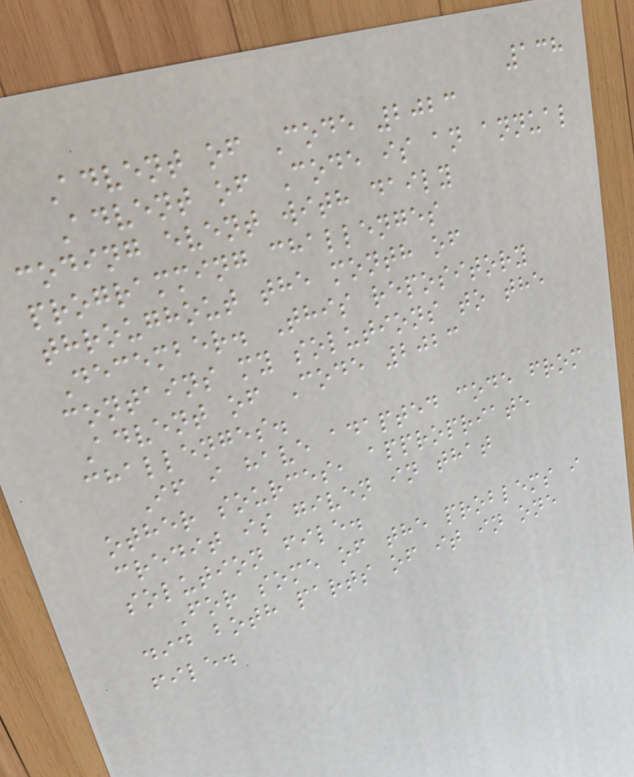138
Advent of Code 2023
Advent of Code is an annual
coding event with daily
programming challenges
throughout the month of
December. This repository
contains my solutions to the
Advent of Code 2023
challenges.
If i have adapted code from
other sources, appropriate
credit is given in that
solution file.
For some of the problems i
did both parts of it in one
file.
